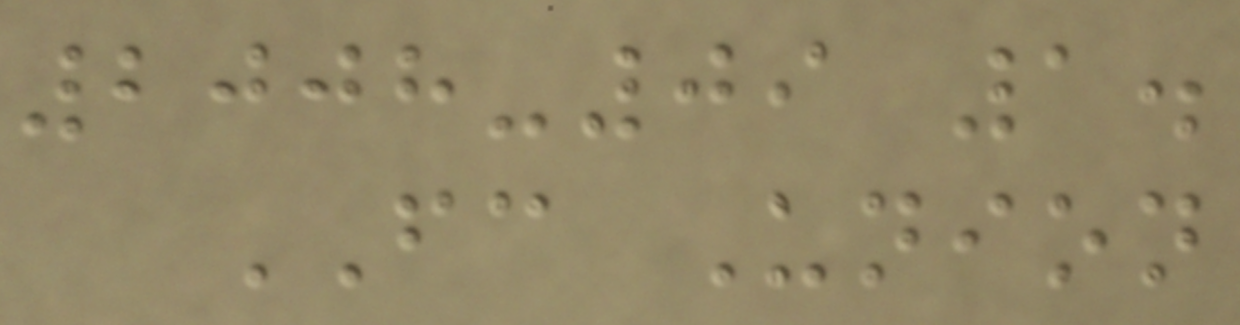2008-09 1.
FC Union
